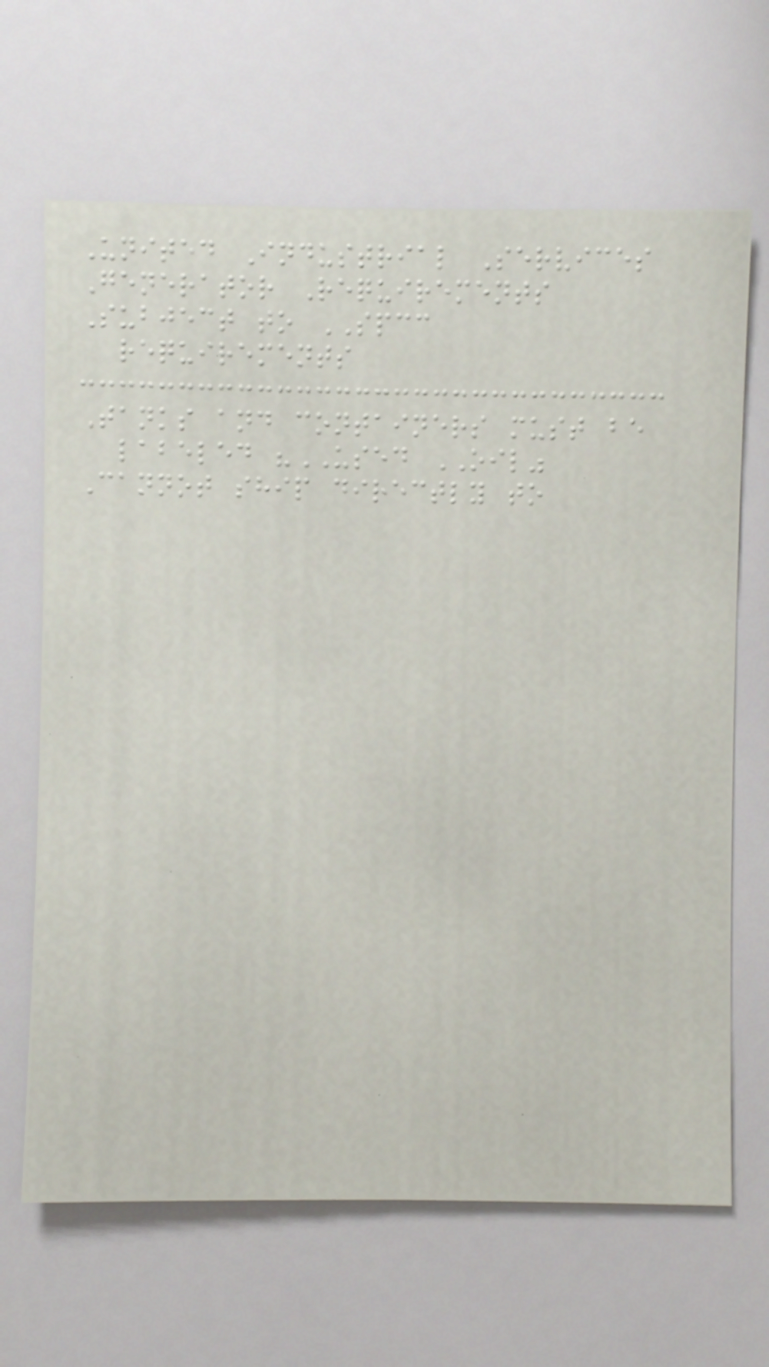United Industrial Services
Generator Requirements
Subject to SPCC
requirements
Tanks and containers must be
labeled "USED OIL"
Cannot ship directly to
